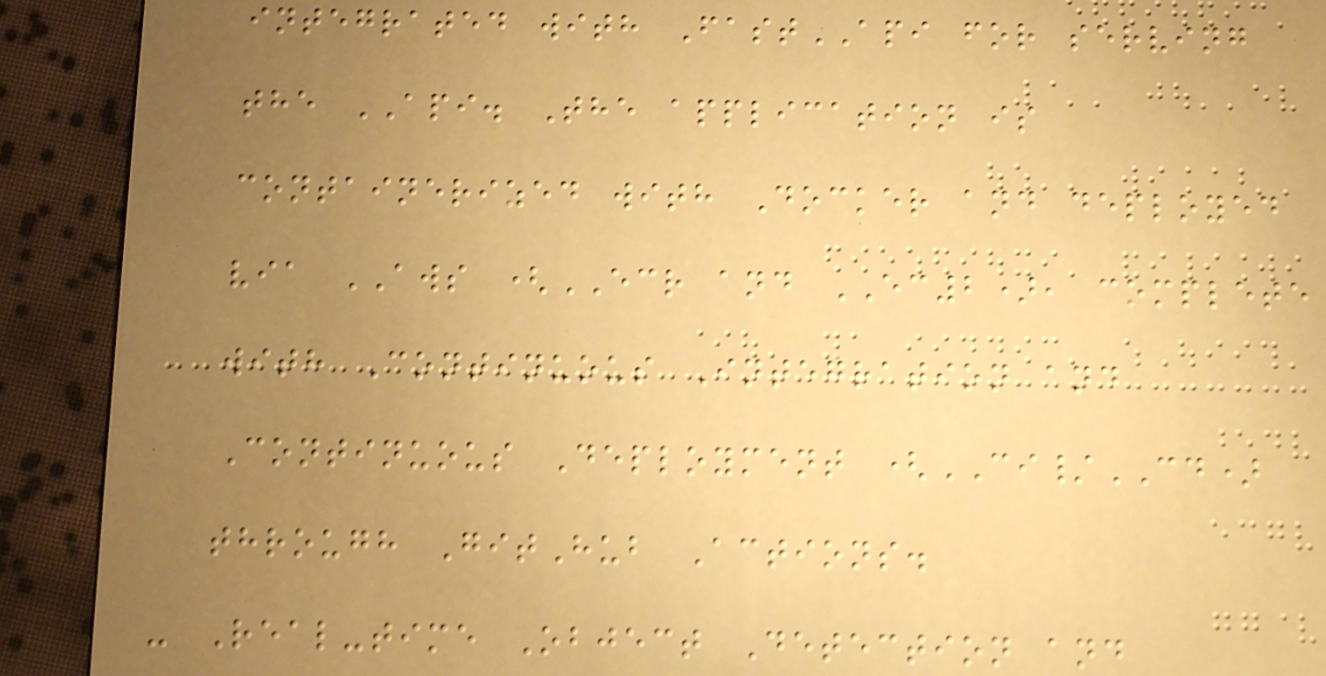integrated with FastAPI for serving
the API. The application is
containerized with Docker and deployed
via AWS (ECR and EC2), complete
with Continuous Integration and
Continuous Deployment (CI/CD)
through GitHub Actions.
- Real-time Object Detection and
